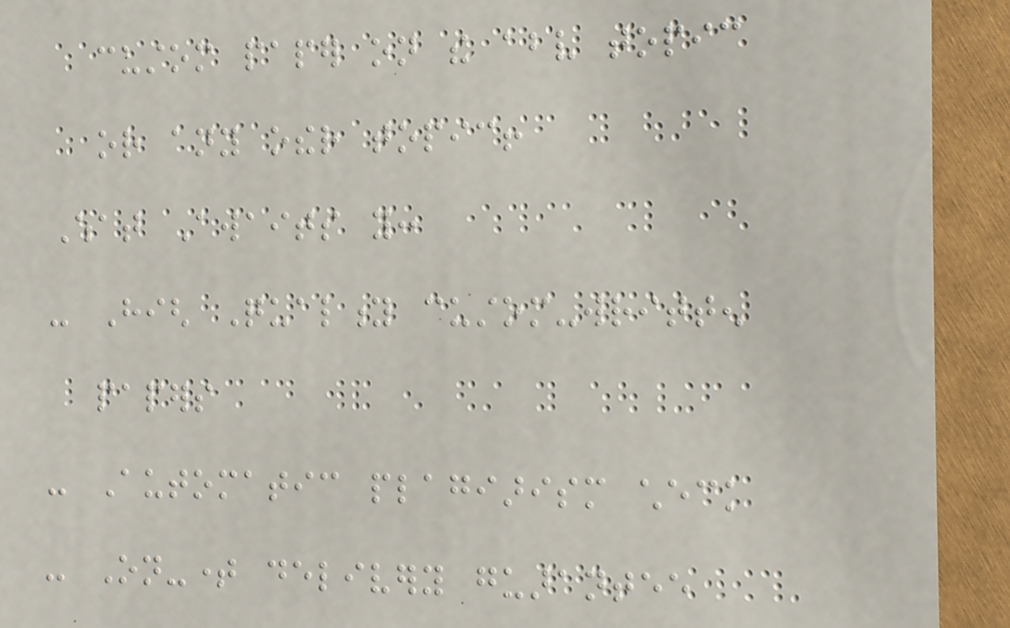custom paper on the above topic
or any other topic!
What Awaits you:
- High Quality custom-written
papers
- Automatic plagiarism check
- On-time delivery guarantee
